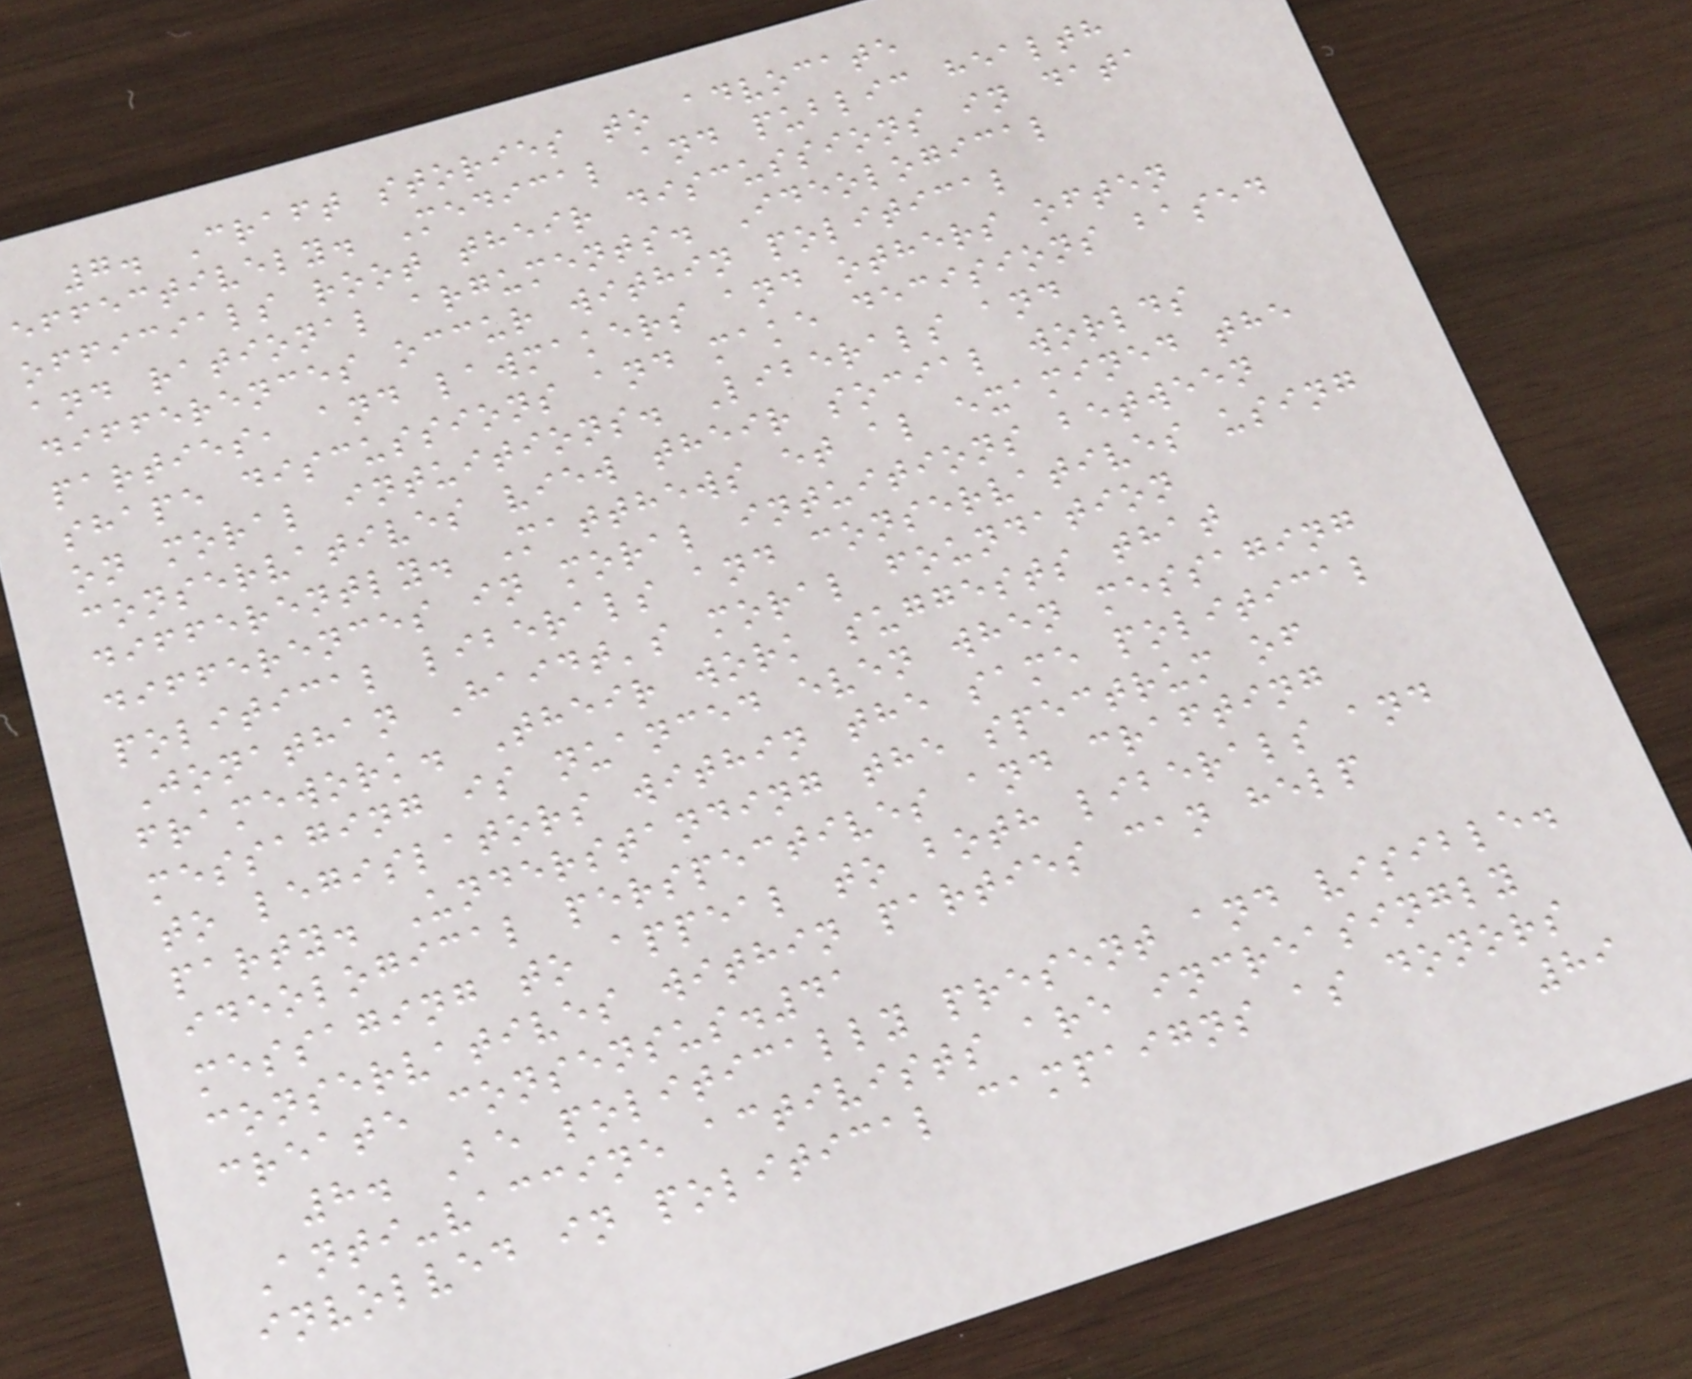7. Craft stories to advocate
effectively. Medical and public health
officials root their discussions in data
and rational arguments. Ideological
differences occur within political
parties, and lawmakers and others often
shape discussions and make decisions based
on moral intuitions. Liberals and
conservatives view their social worlds
differently. Matthews et al examined the
differences in moral intuitions between
political liberals and conservatives using
Jonathan Haidt's moral foundation
framework. Their work suggests that
messaging is nuanced even when messaging
to legislators within the same political
party. Understanding the spectrum of
ideological perspectives and crafting
messaging to appeal to both liberals and
conservatives within parties can help
create consensus.41
8. Be politically present and visible.
Anti-vaccine activists are increasingly
involved in political campaigns as donors
89
